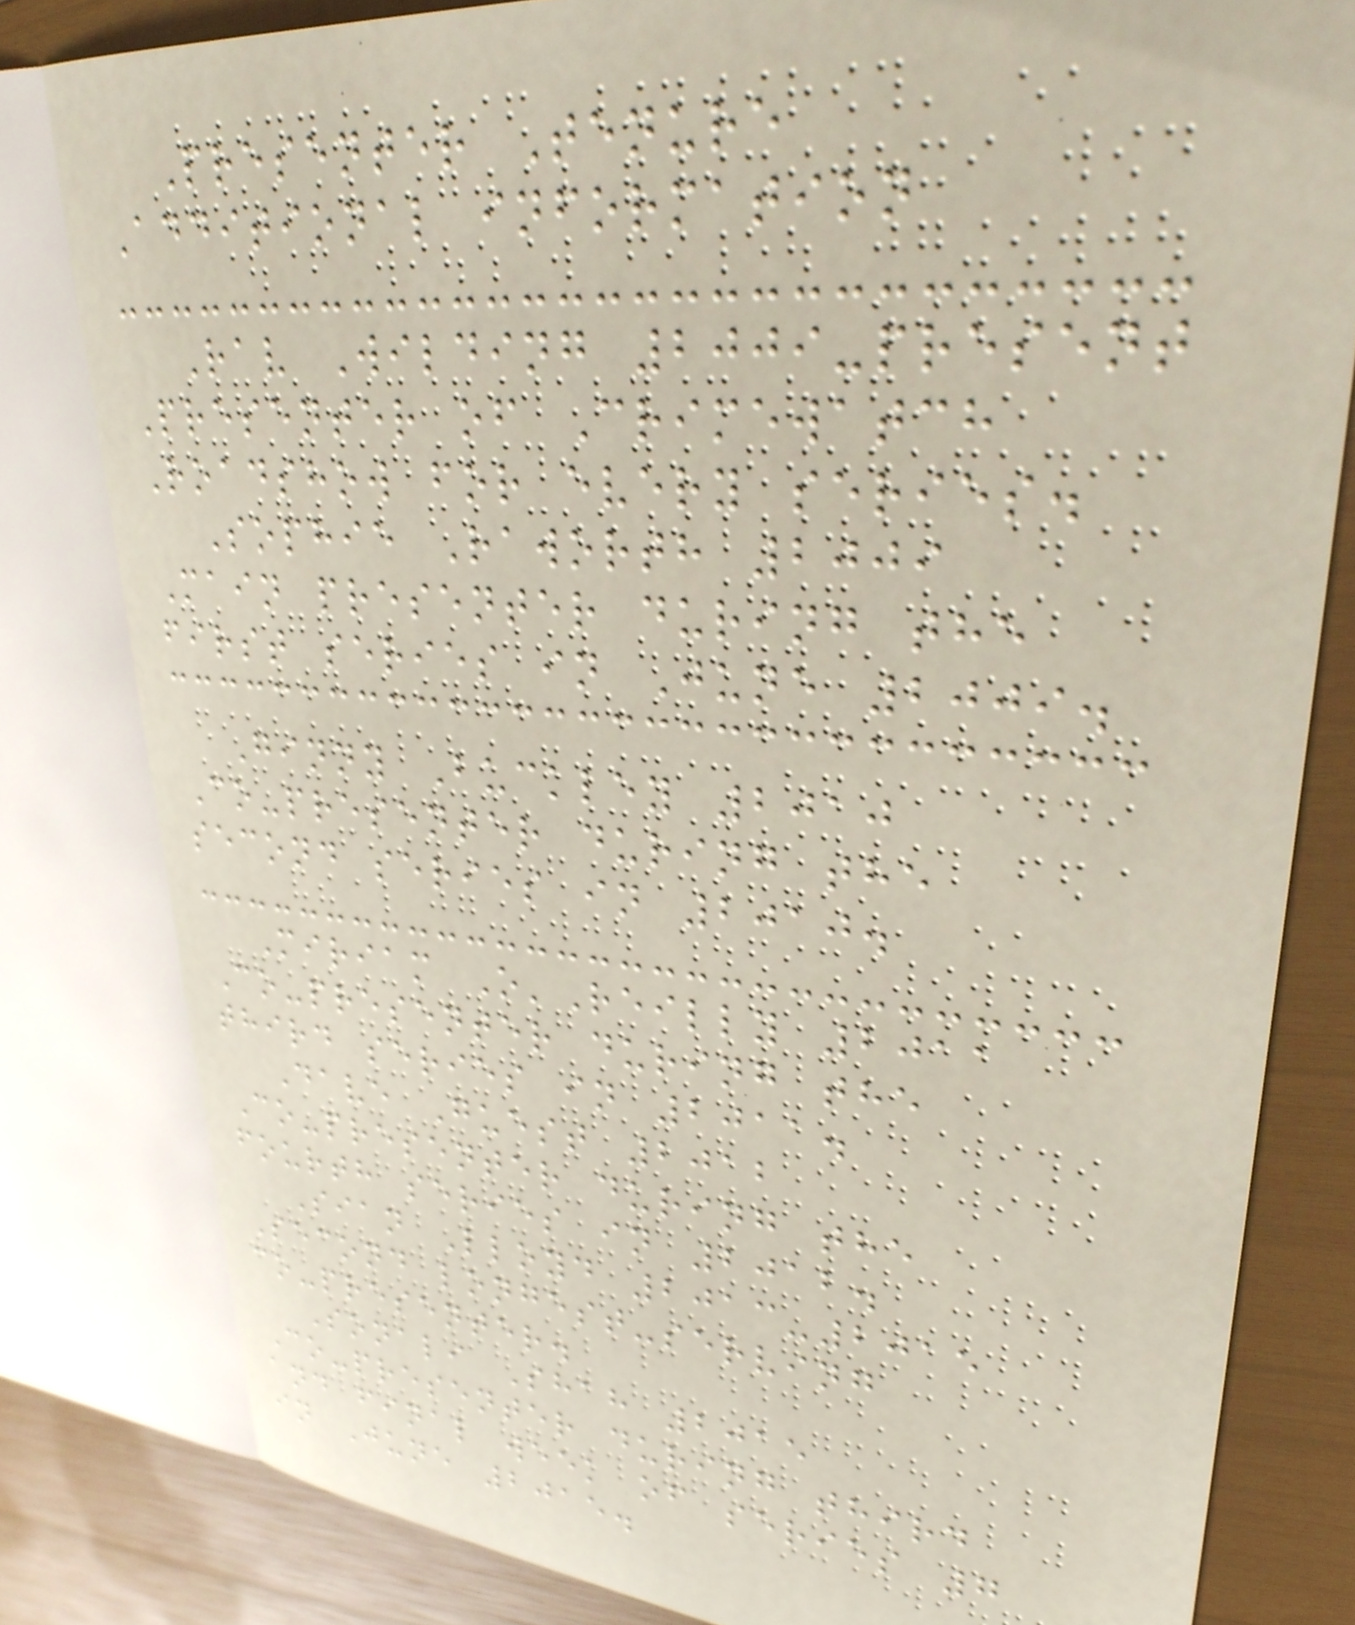Presenter Tenure
Additional information
Rav Wilding 2009-present
Presenter of Crimewatch
Roadshow for every series.
Sophie Raworth 2009
Main presenter during the
first series in June 2009.
Ginny Buckley 2010
Co-presenter during the
second series in 2010.
Miriam O'Reilly 2011
Co-presenter during the
third series in 2011.
Dave Guest 2012
Co-presenter during the
fourth series in 2012.
Sian Lloyd 2013-2015
Second longest-serving
co-presenter.
Sonali Shah 2015
Co-presenter during third
and final week of series 7
in June 2015.
